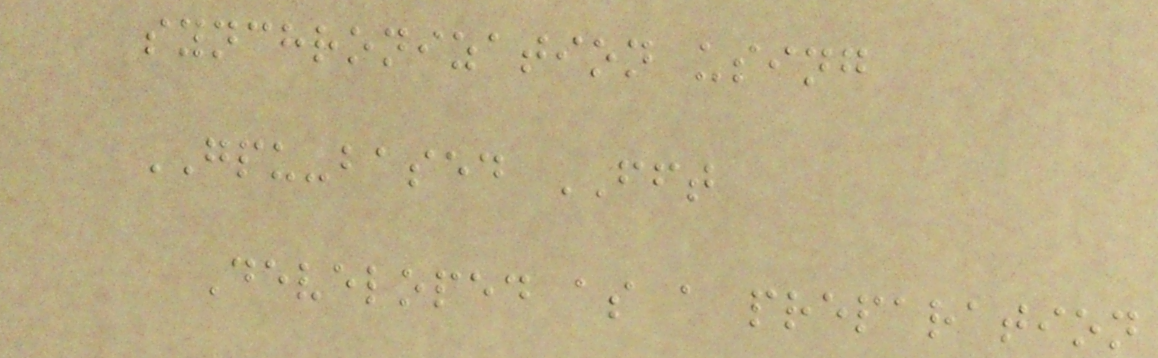synchronization using
GPU-based FFT
Developed as a preparation
